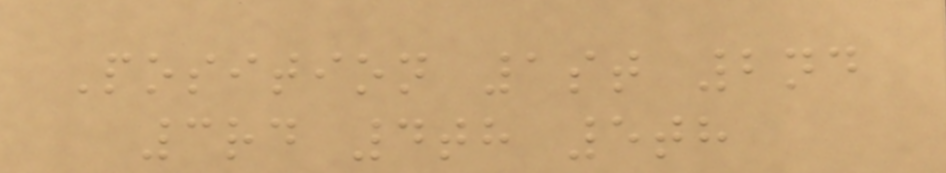Position 1st 2nd
3rd 4th 5th
